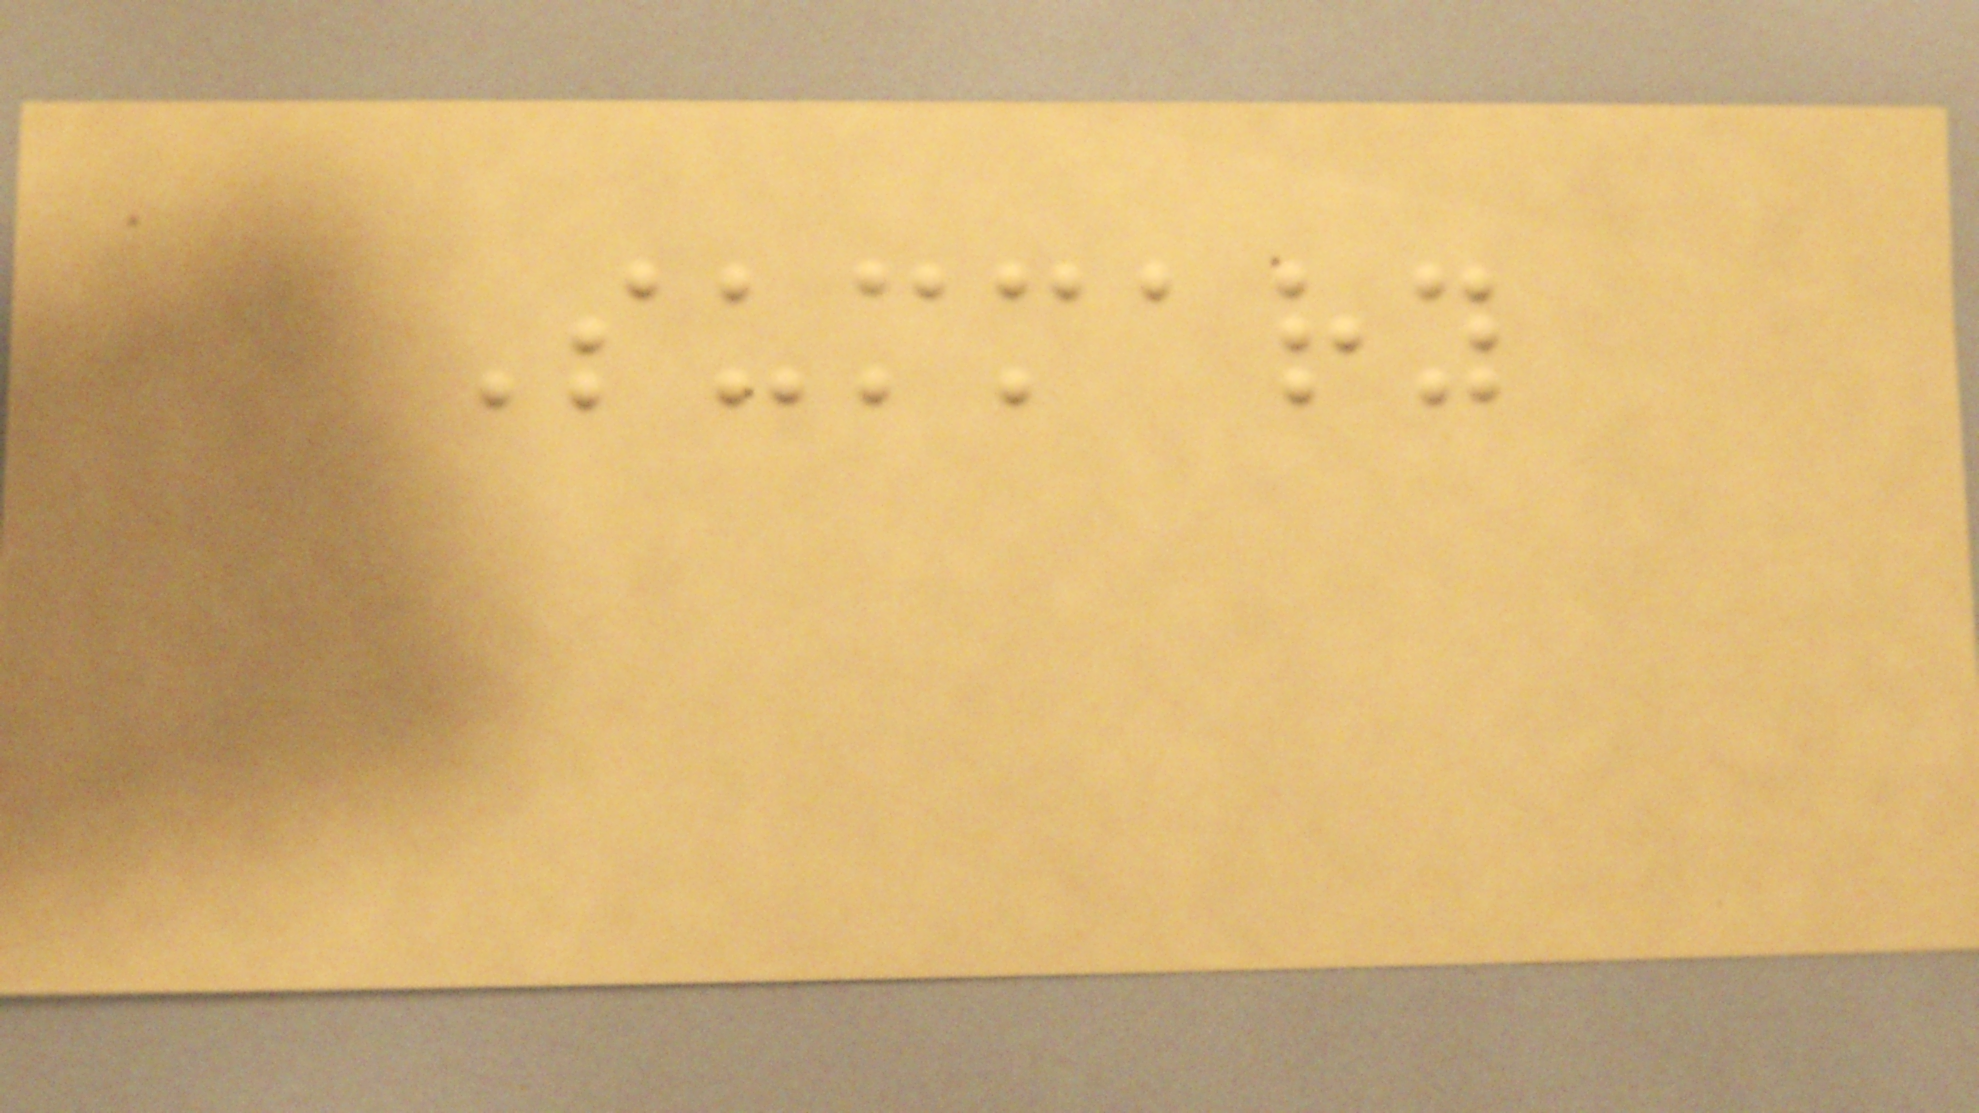Summary
